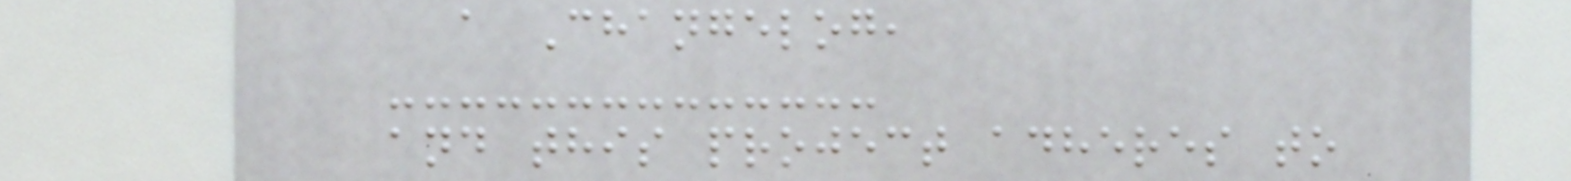a Changelog,
and this project adheres to
